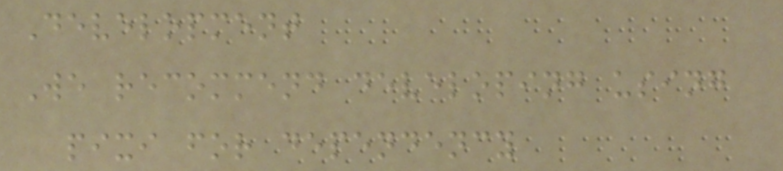Development
We recommend developing using
pixi for dependency
